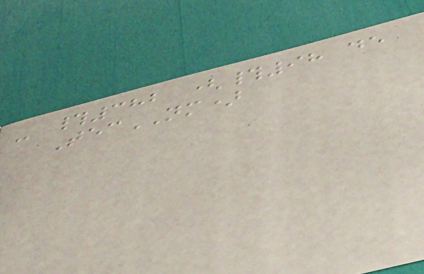- #382 (#98 de
TecNM)
